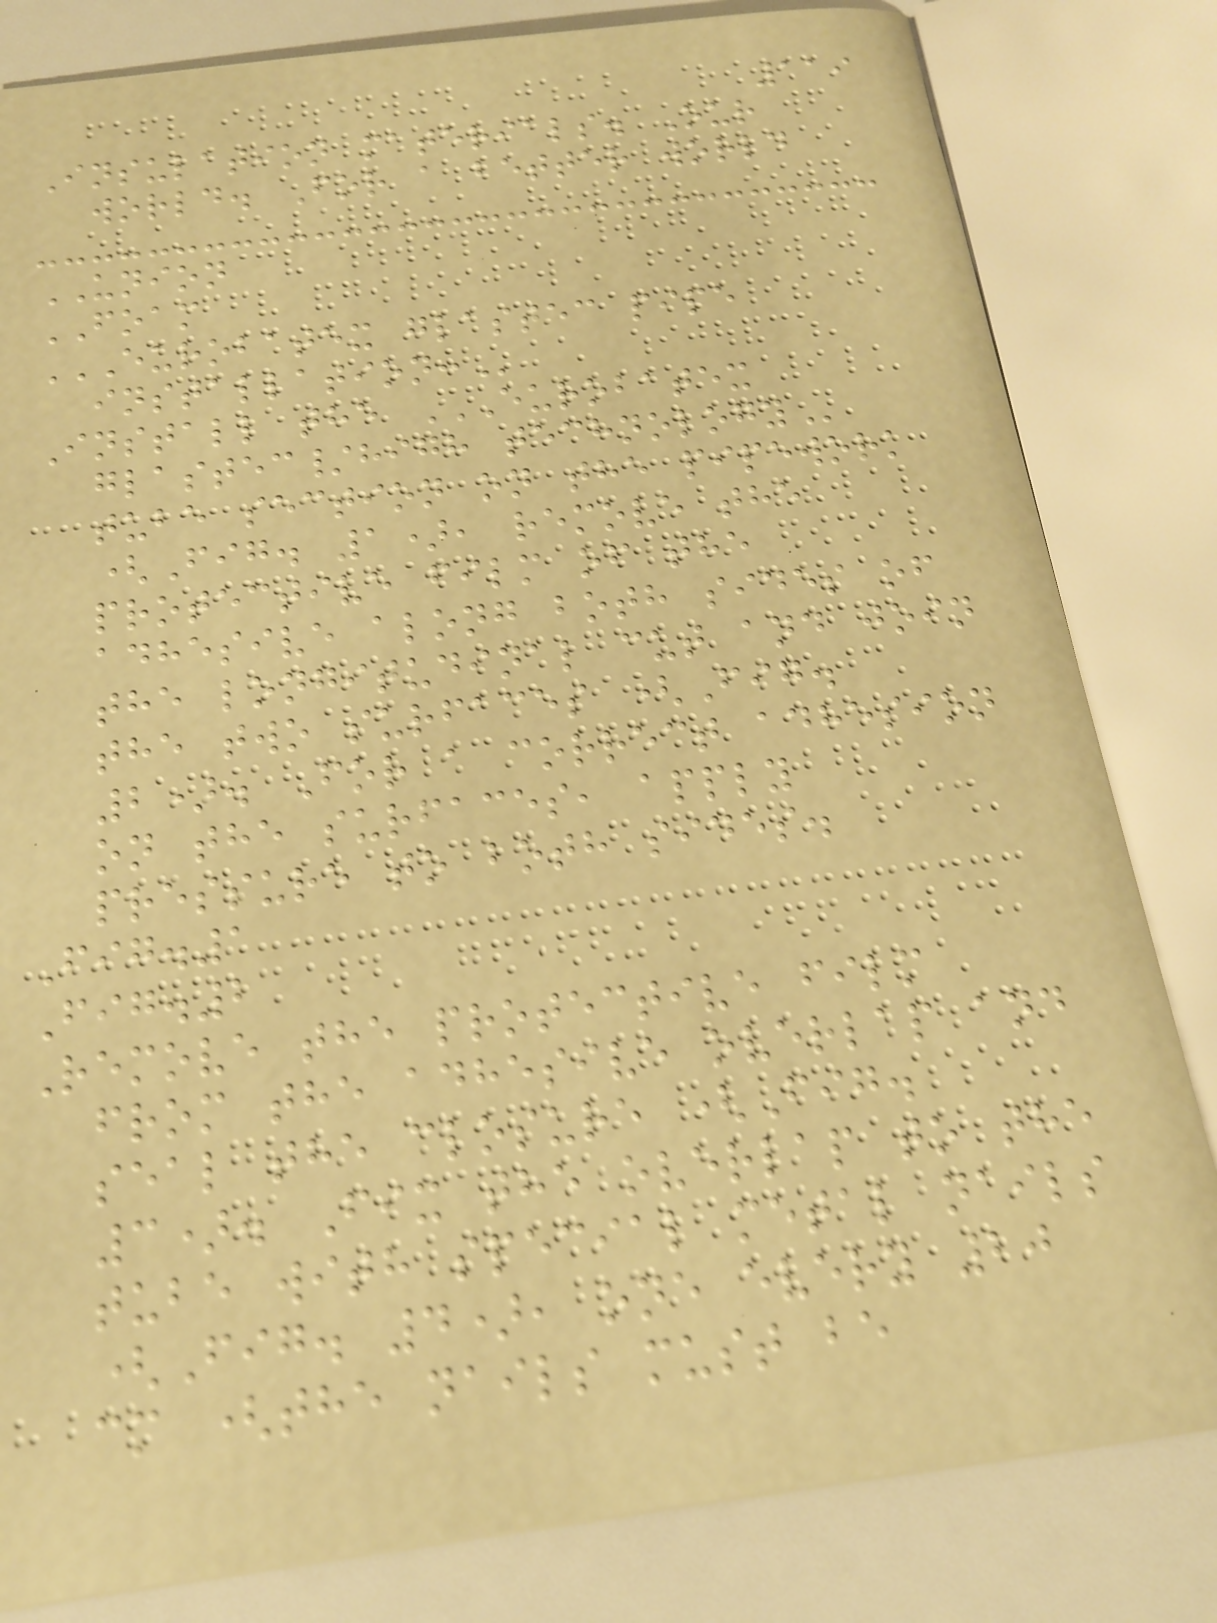119
Insulation materials. Our
world. For a better world
UNION
FOAM
EUROBATEX GLASTEC PIPE
INSTALLATION:
Install the EUROBATEX
GLASTEC/HIGH TECHNOLOGY
tube section on the pipework
(Fig. 1), remove the
protective film of the
adhesive along both sides of
the longitudinal cut and join
the two surfaces (Fig.
2). For a correct adhesion
on the surfaces, apply
pressure to both sides.
Fig.1
Fig.2
Remove the protective film
from the adhesive overlap and
seal the closure (Fig.
3). Fix the overlap to the
tube with special metal nails
(Fig. 4), one every 20
cm (the nails must be
